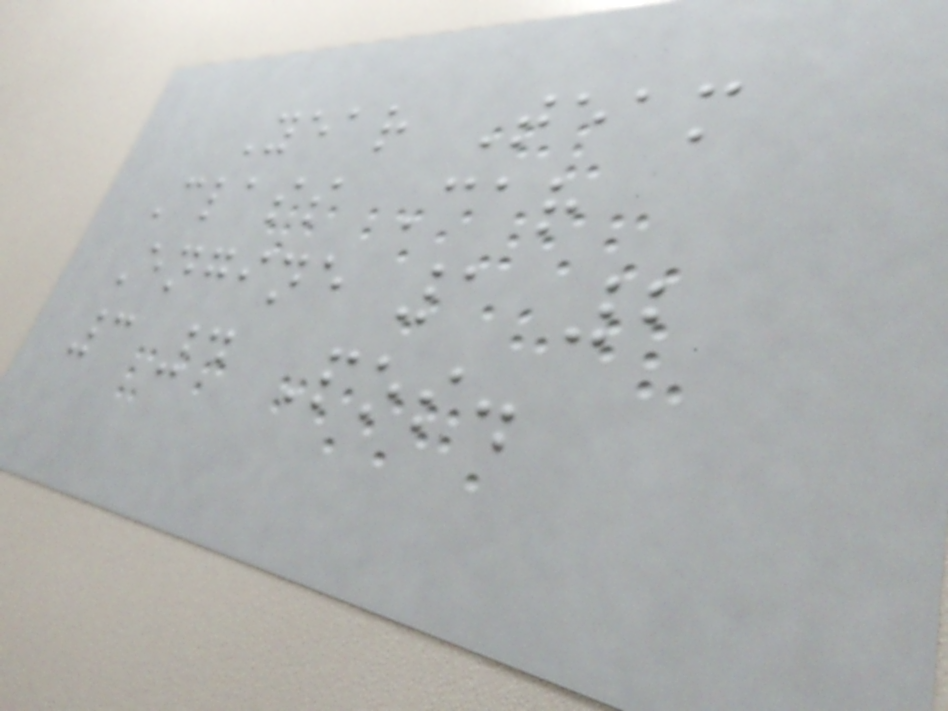Year Team
Class Car
Engine 1 2
3 4 Pos.
